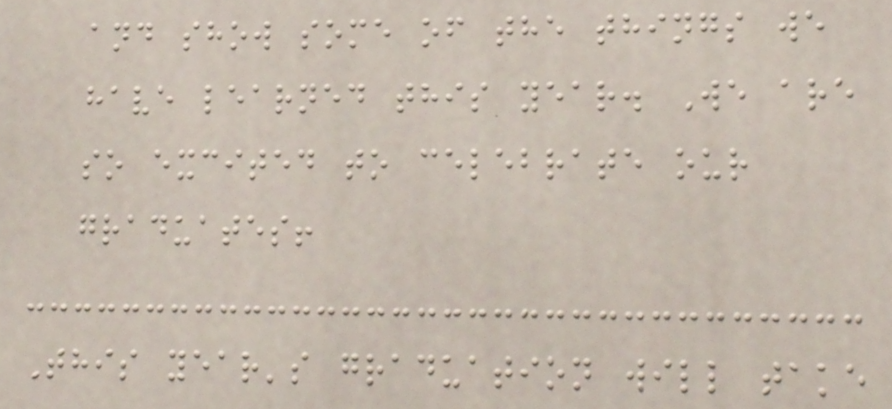and show some of the things we
have learned this year. We are
so excited to celebrate our
graduates!
This year's graduation will take
